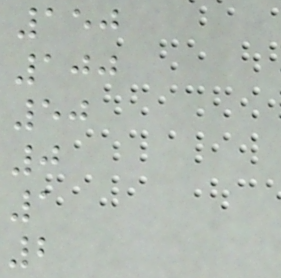150
100
50
0
1
2
